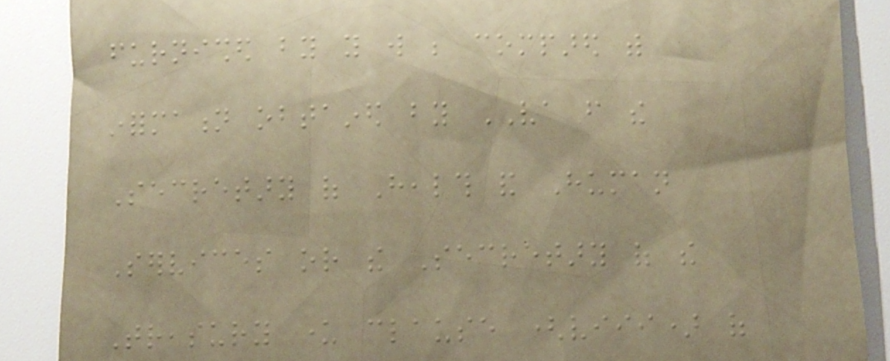furnished by you will be compared with
information obtained by VA from the
Secretary of Health and Human
Services or the Secretary of the
Treasury under clause (viii) of
